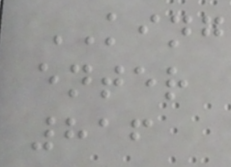KING
enter
816
